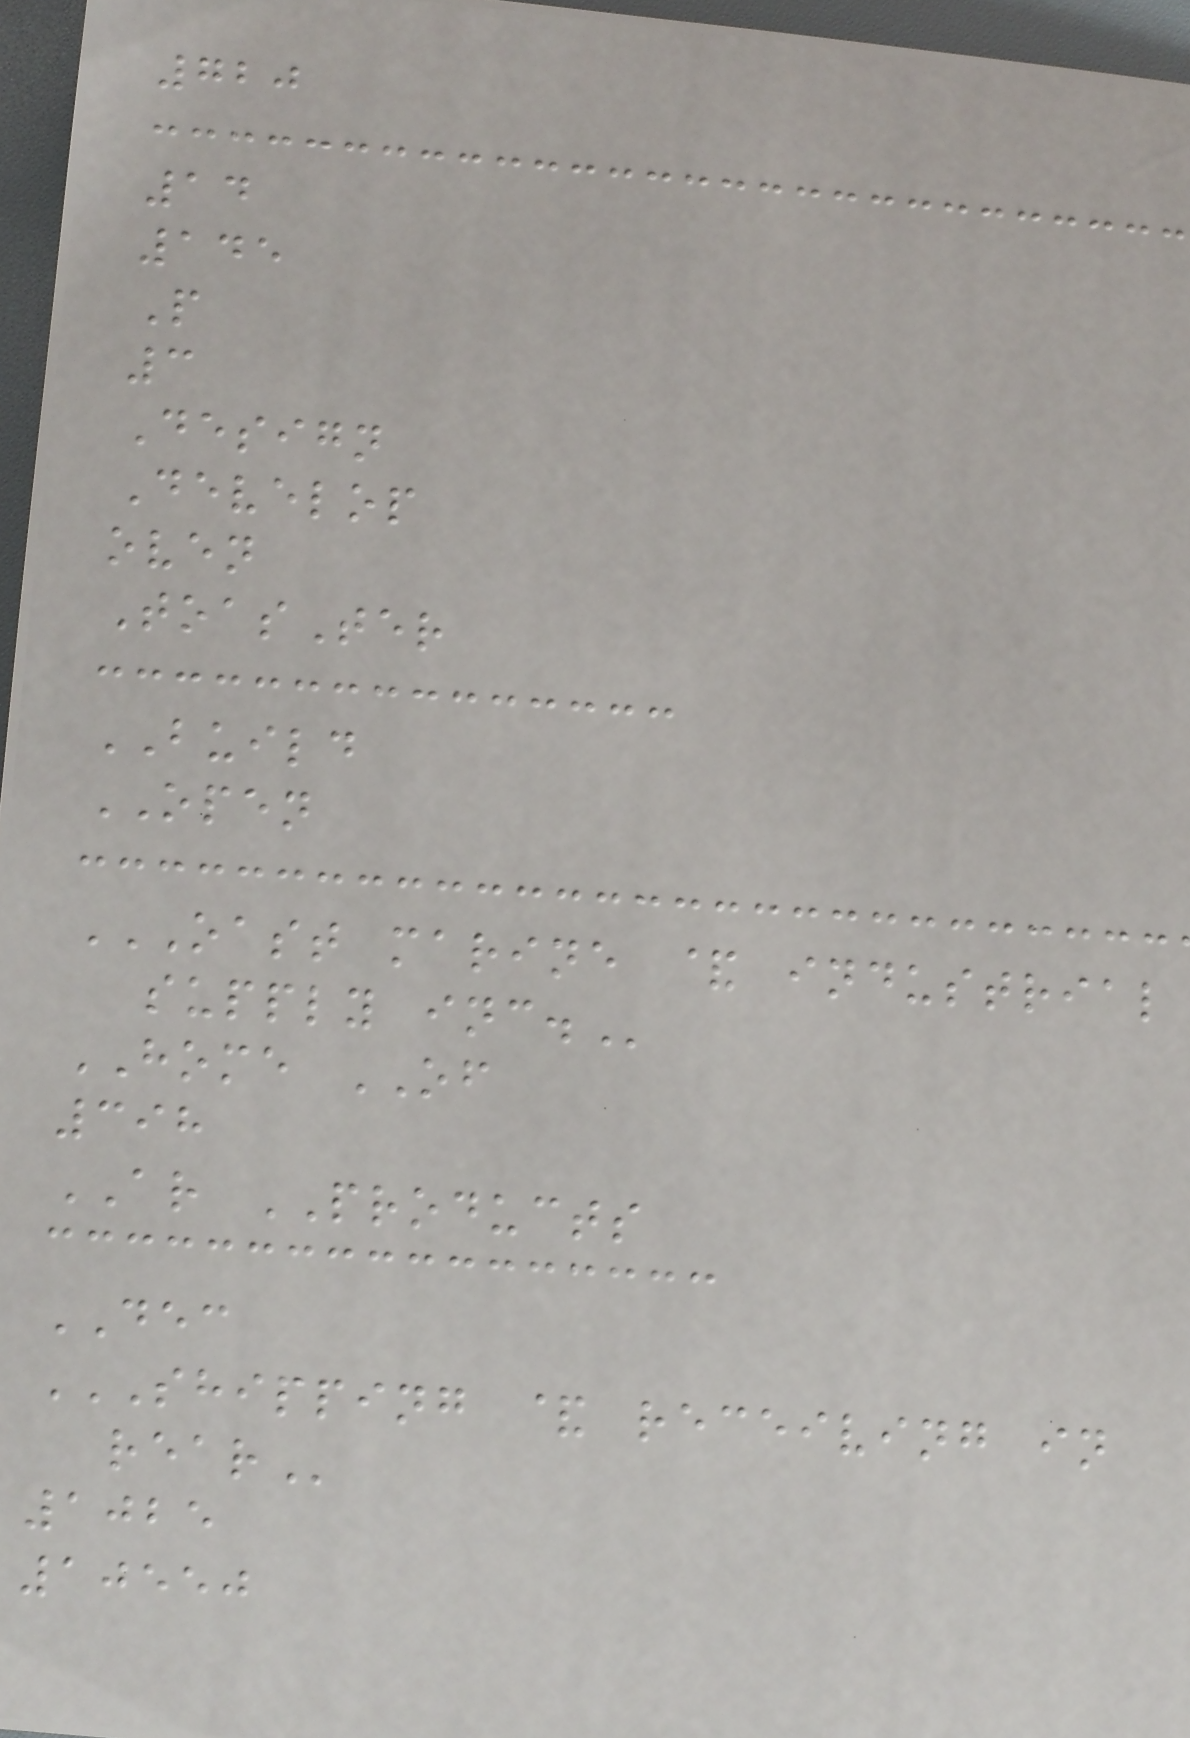720
14
145
P
3
Design
Develop
oven
ToasTer
BUILD
OPEN
OAST MARINE & INDUSTRIAL
SUPPLY INC.
HOME OF
398
AR PRODUCTS
DEC
SHIPPING & RECEIVING IN
REAR
1025
10550
